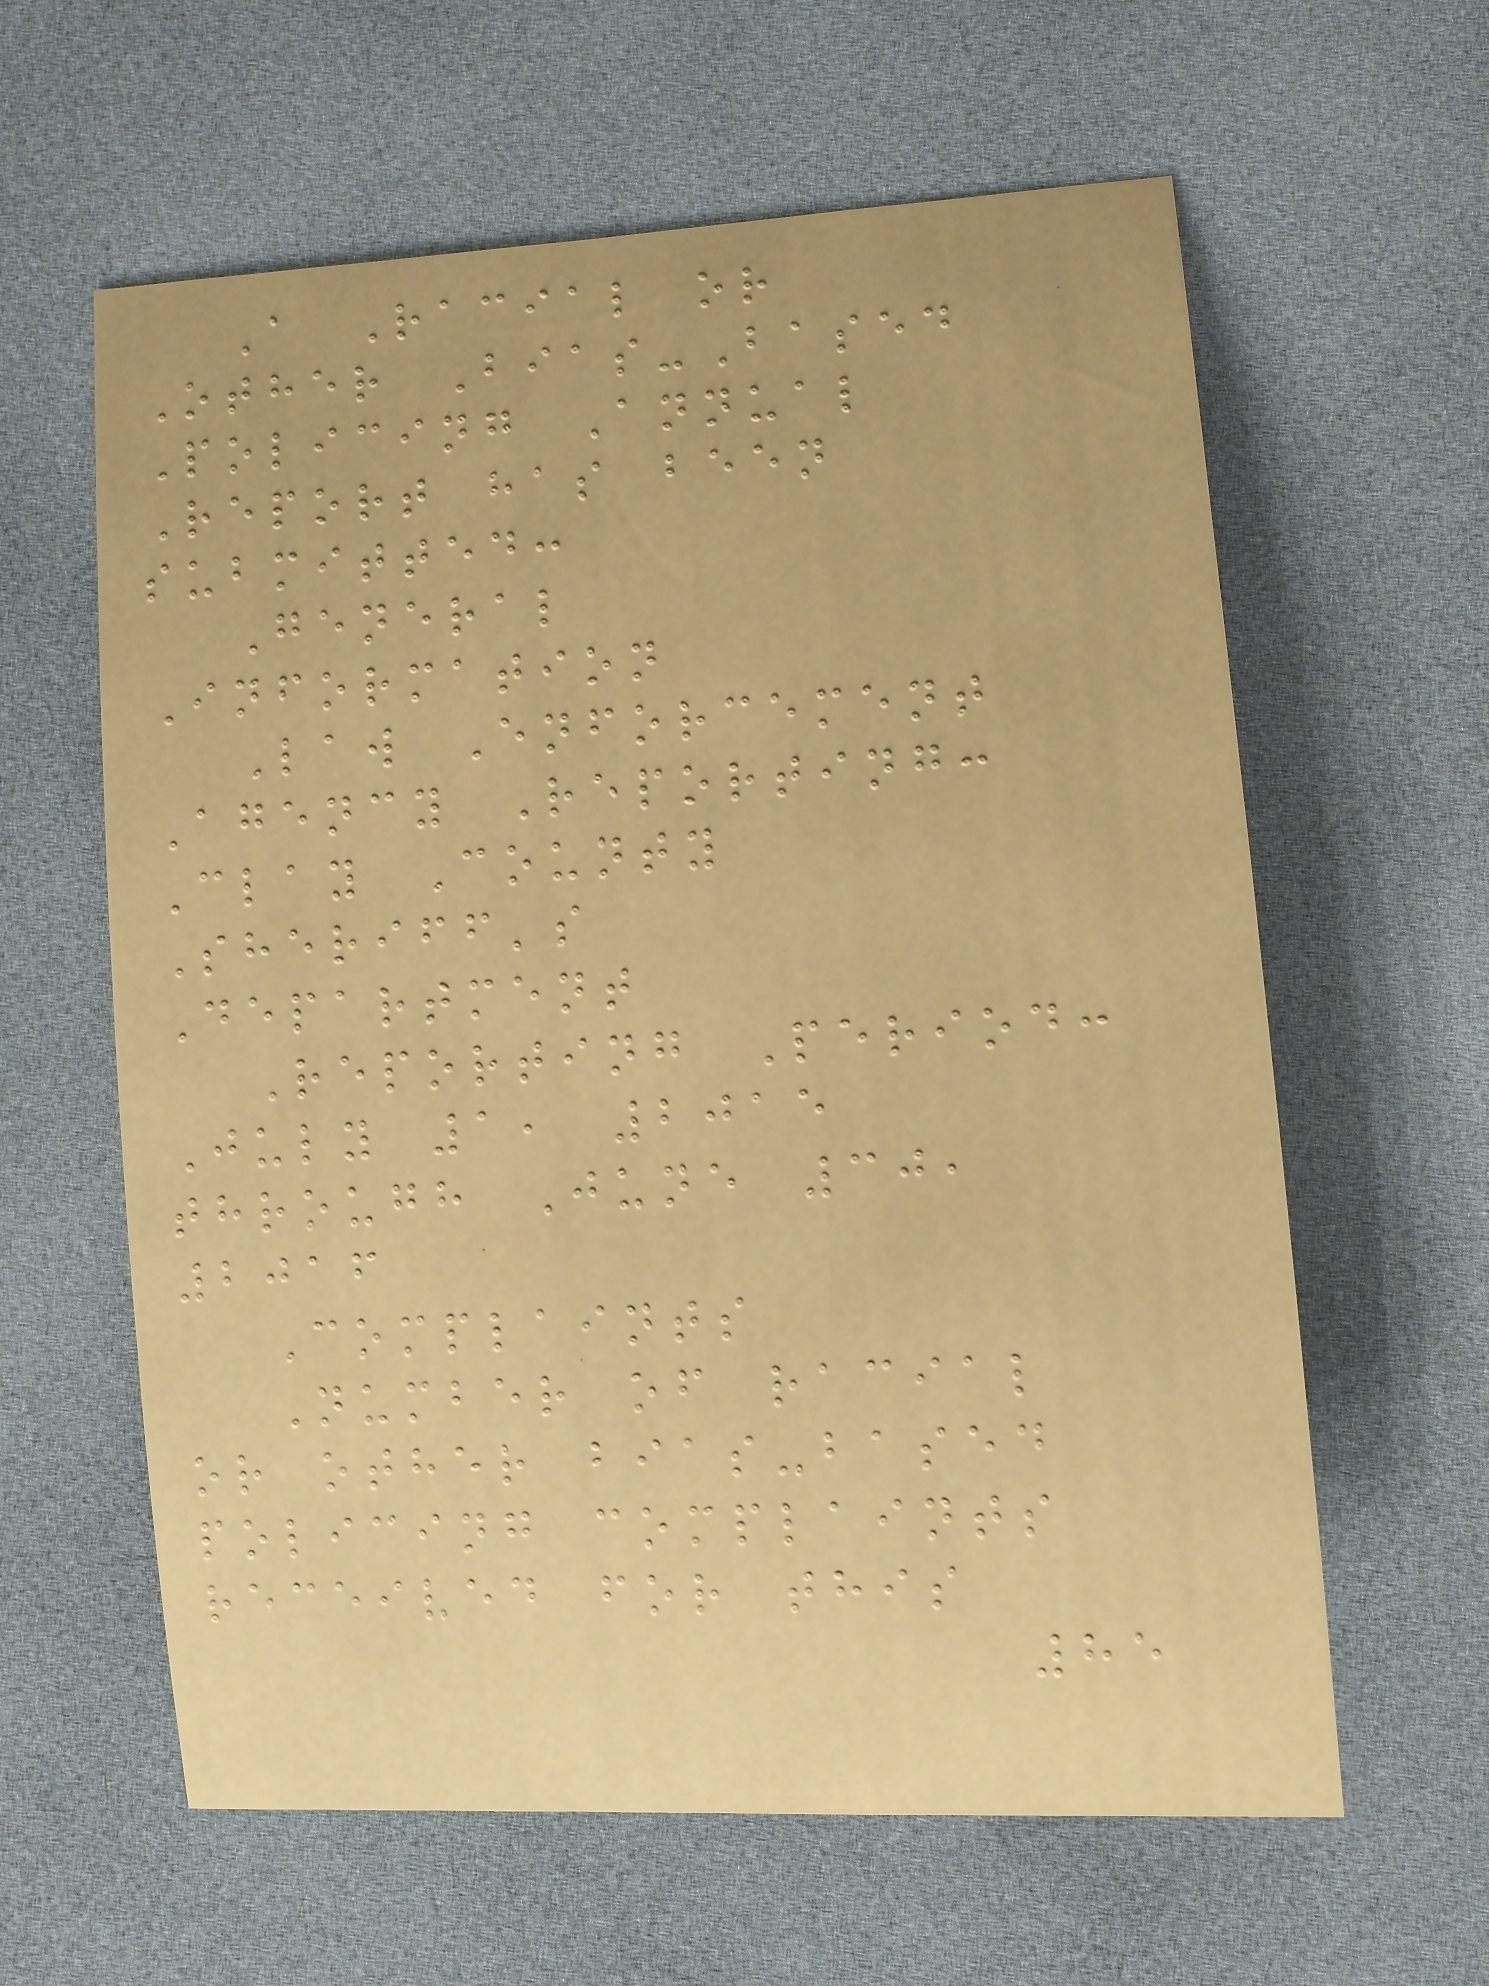A Racial or
Other Bias-Based
Policing Annual
Report has been
submitted:
General
Information
Law Enforcement
Agency Reporting:
Clay County
Sheriff's
Department
Reporting Period:
July 1, 2015
through June 30,
2016
Complaints
Number of racial
or other bias-based
policing complaints
received for this
85
